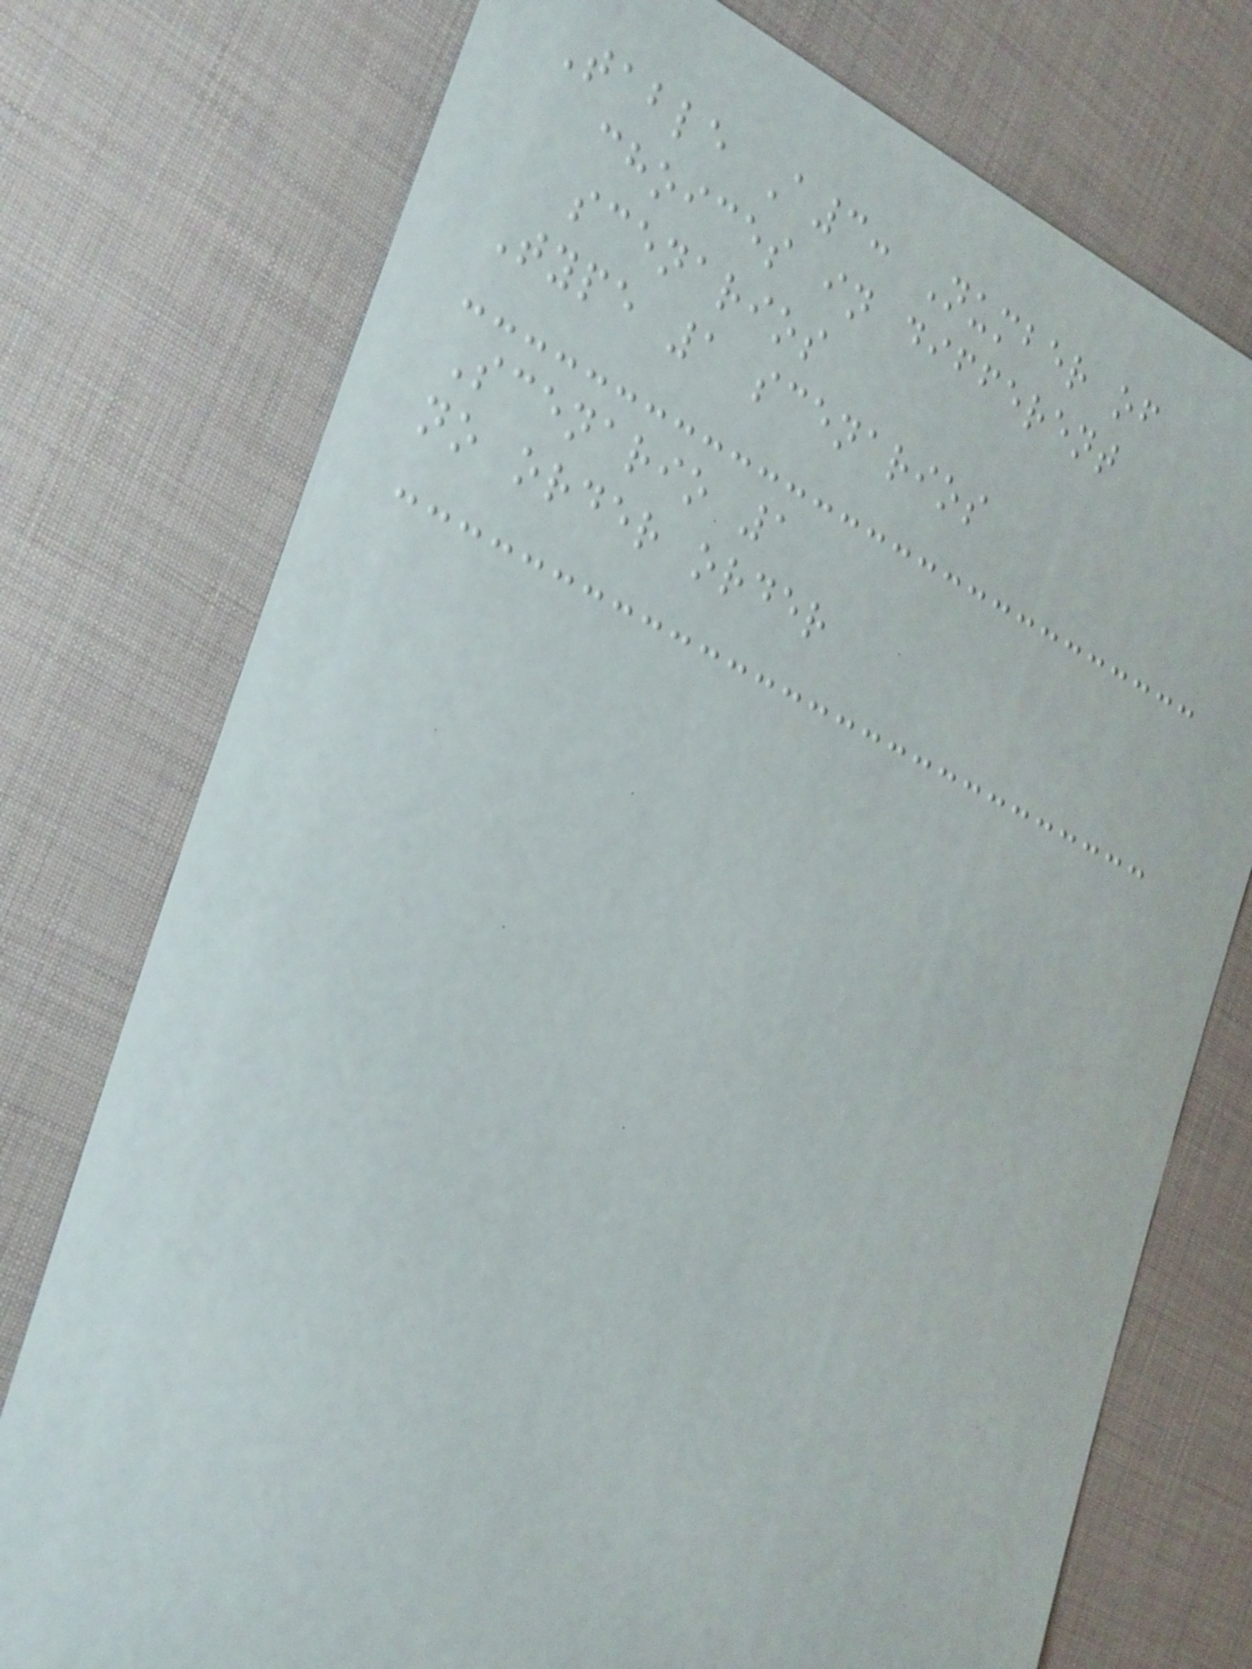Table A3: Number of
choices in different
scenarios
Type 1 scenarios
Scenario 1
no order order
